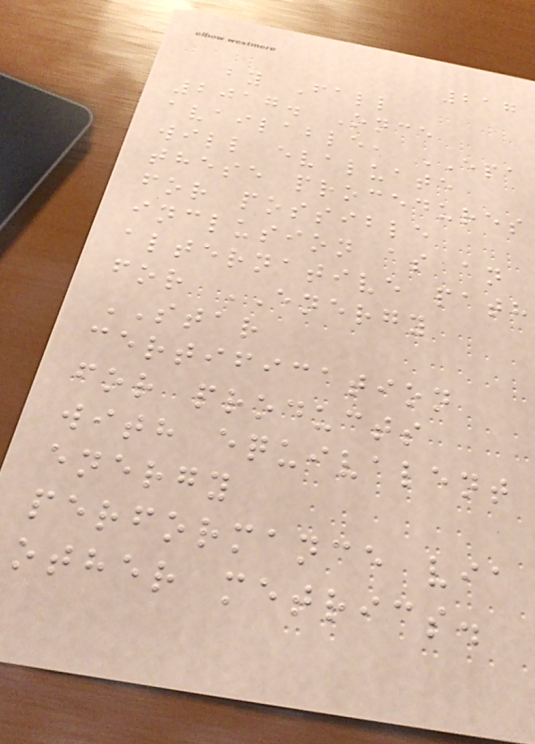217
by Fall
2017. Once
available, EPA
will evaluate
these procedures
for possible
inclusion as an
alternative path
for ENERGY
STAR
certification
for products
with equivalent
energy
performance via
other metrics.
